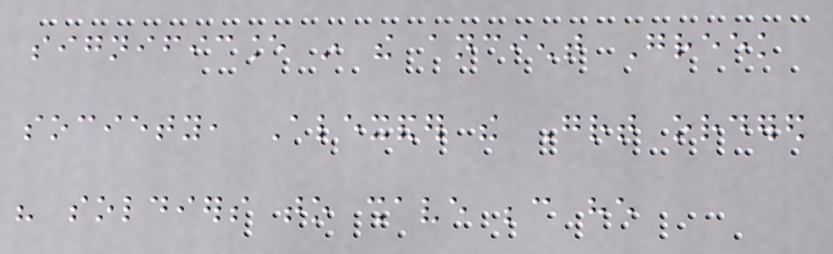significance in the ancient Greek
society, Alexander the Great ordered
his soldiers to shave because he
